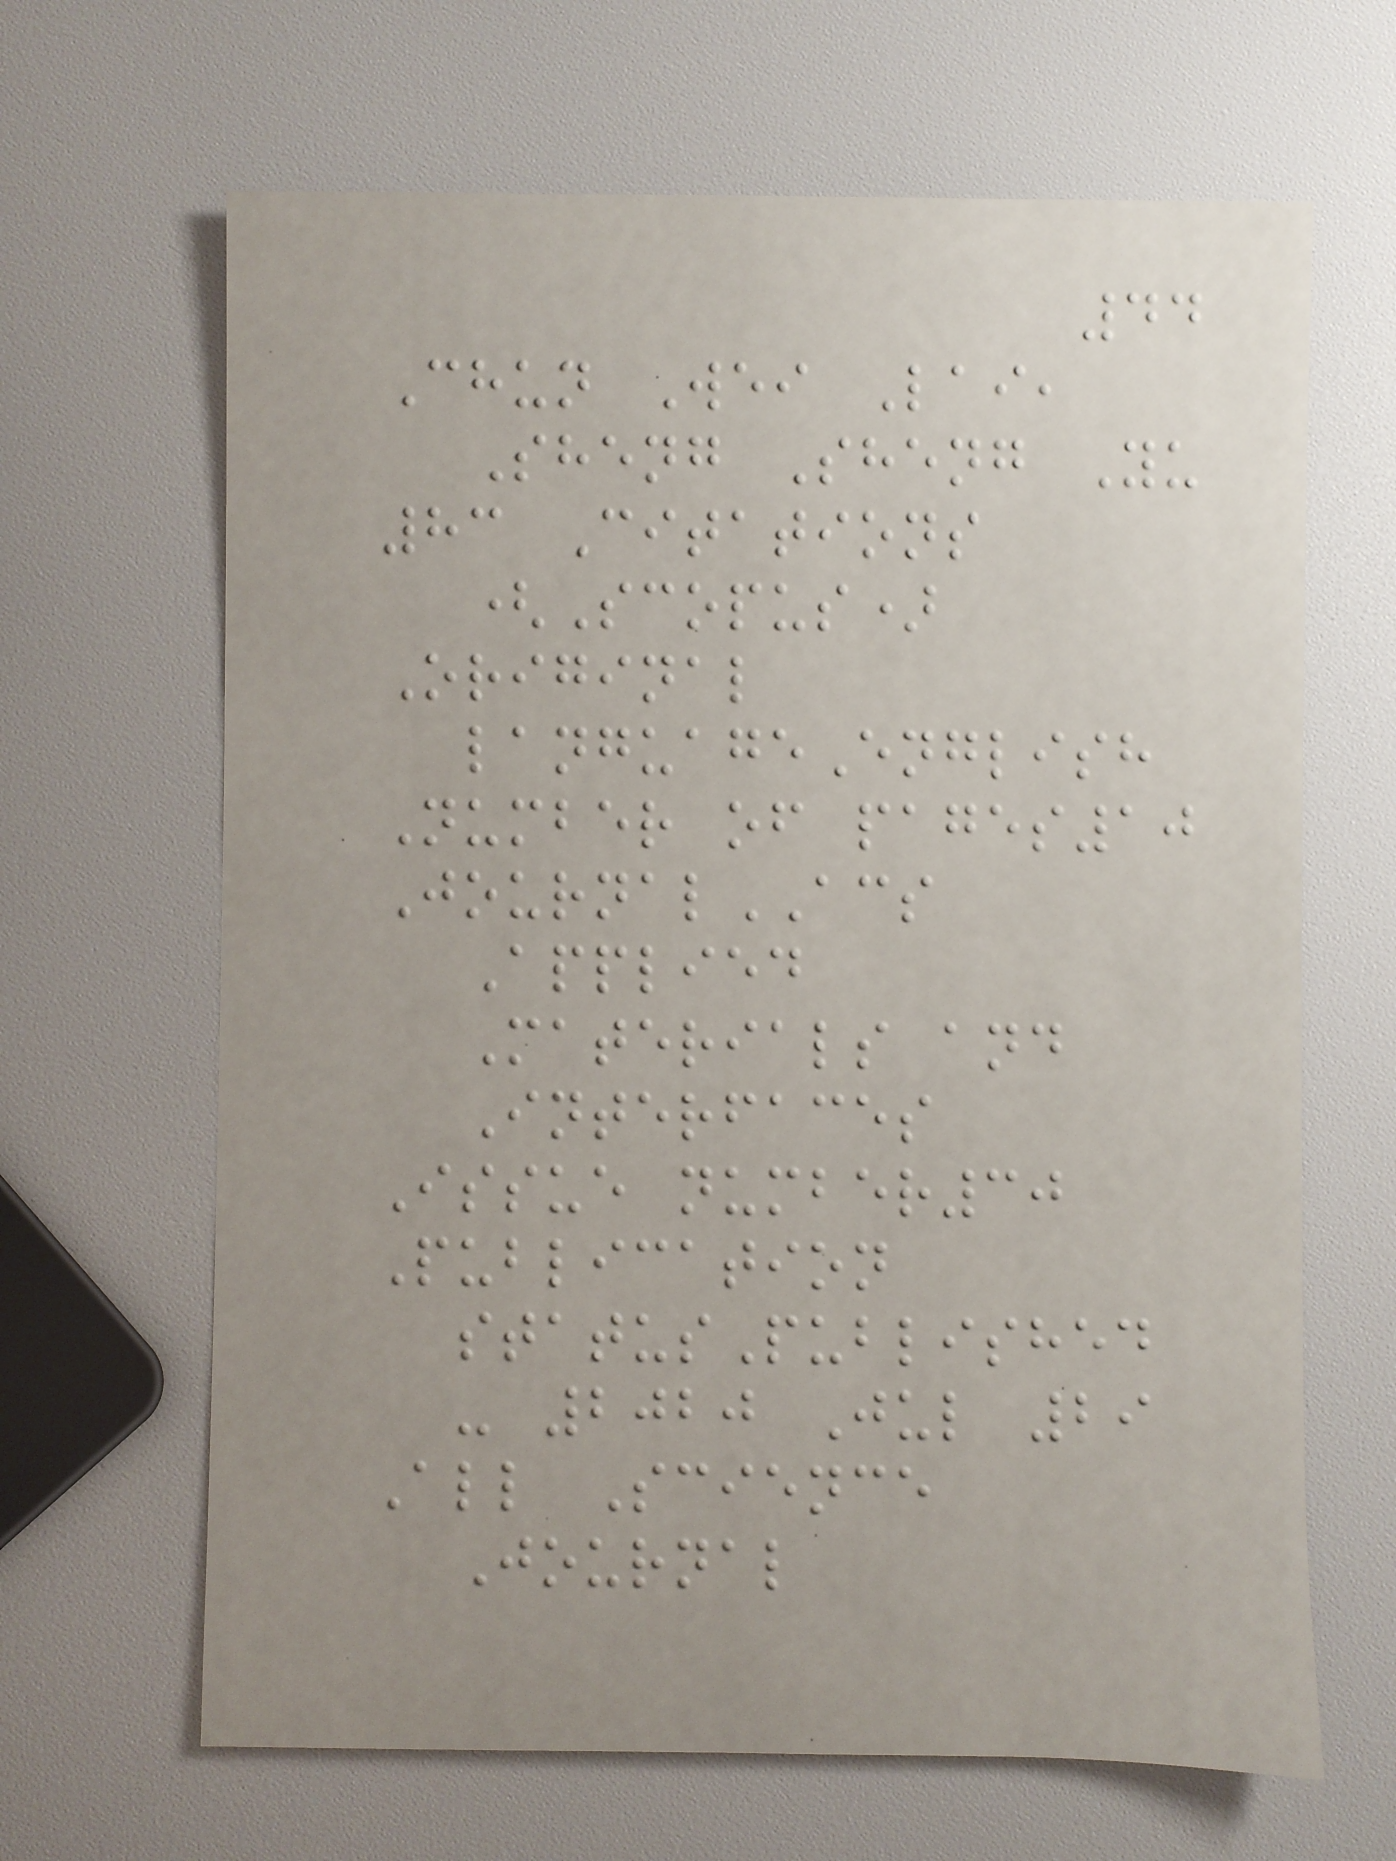44
Chun Wei Lai,
Sheng Sheng Yu
83 Citations
(Scopus)
Original
languageEnglish
Number of pages10
JournalACS
Applied
Materials and
Interfaces
Issue number30
Publication
statusPublished
- 2020 Jul 29
All Science
Journal
